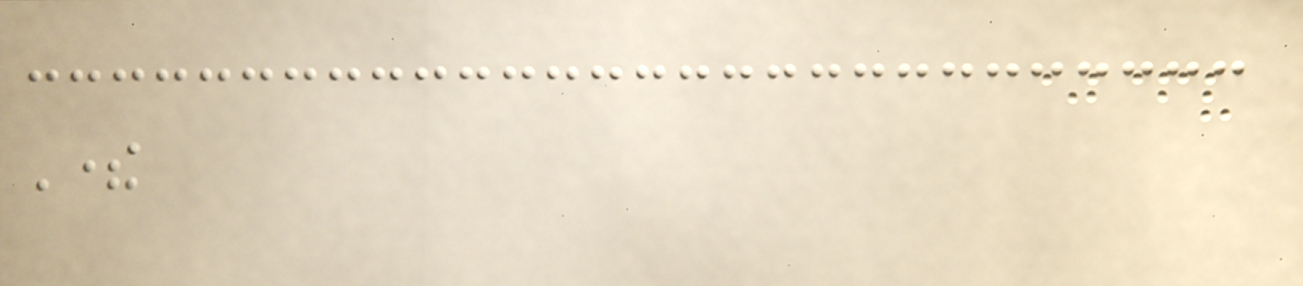There
